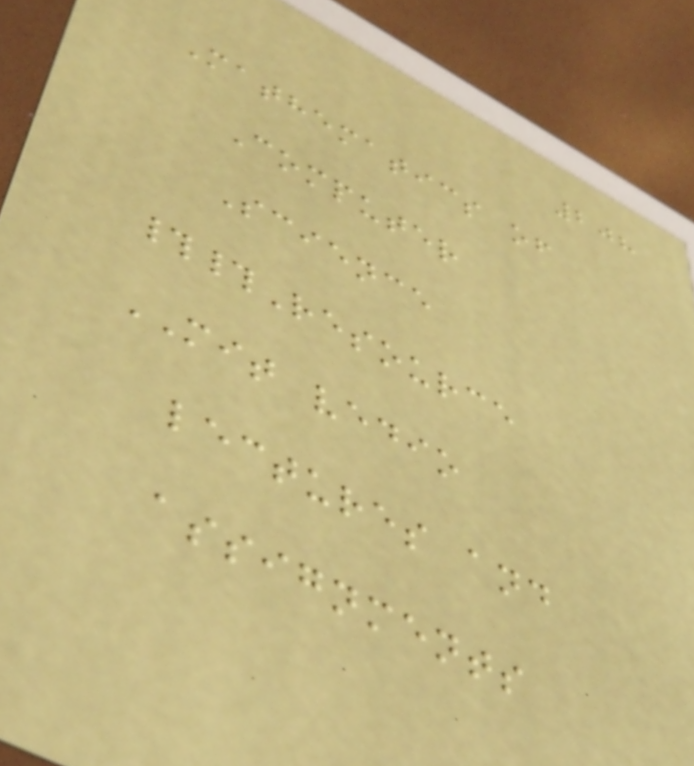208
Mathematics of
Computer
Science
##Resource
MIT vedio
lectures and
assignments
